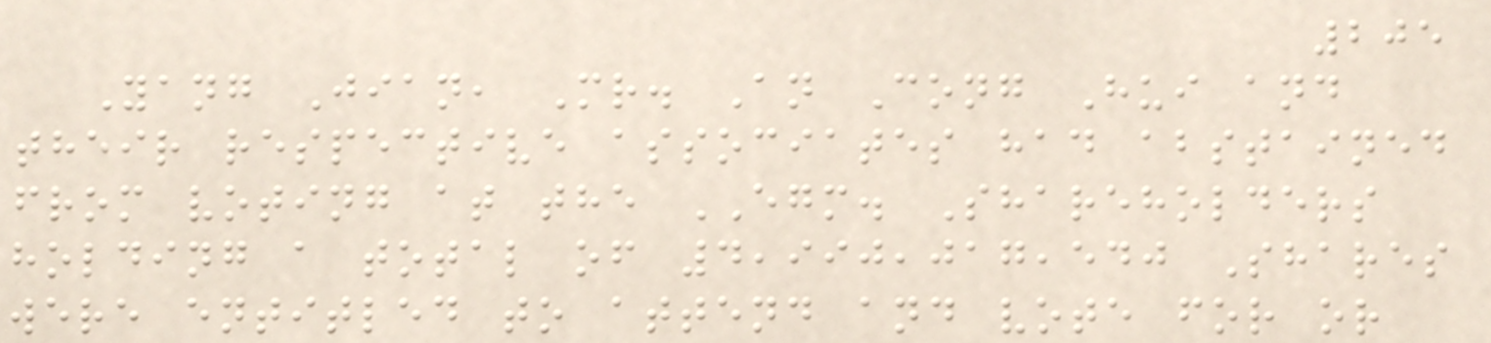205
Yang Jian, Mr. An Cong Hui and
their respective associates had abstained
from voting at the EGM. Shareholders
holding a total of 4,990,017,540 Shares
were entitled to attend and vote for or
